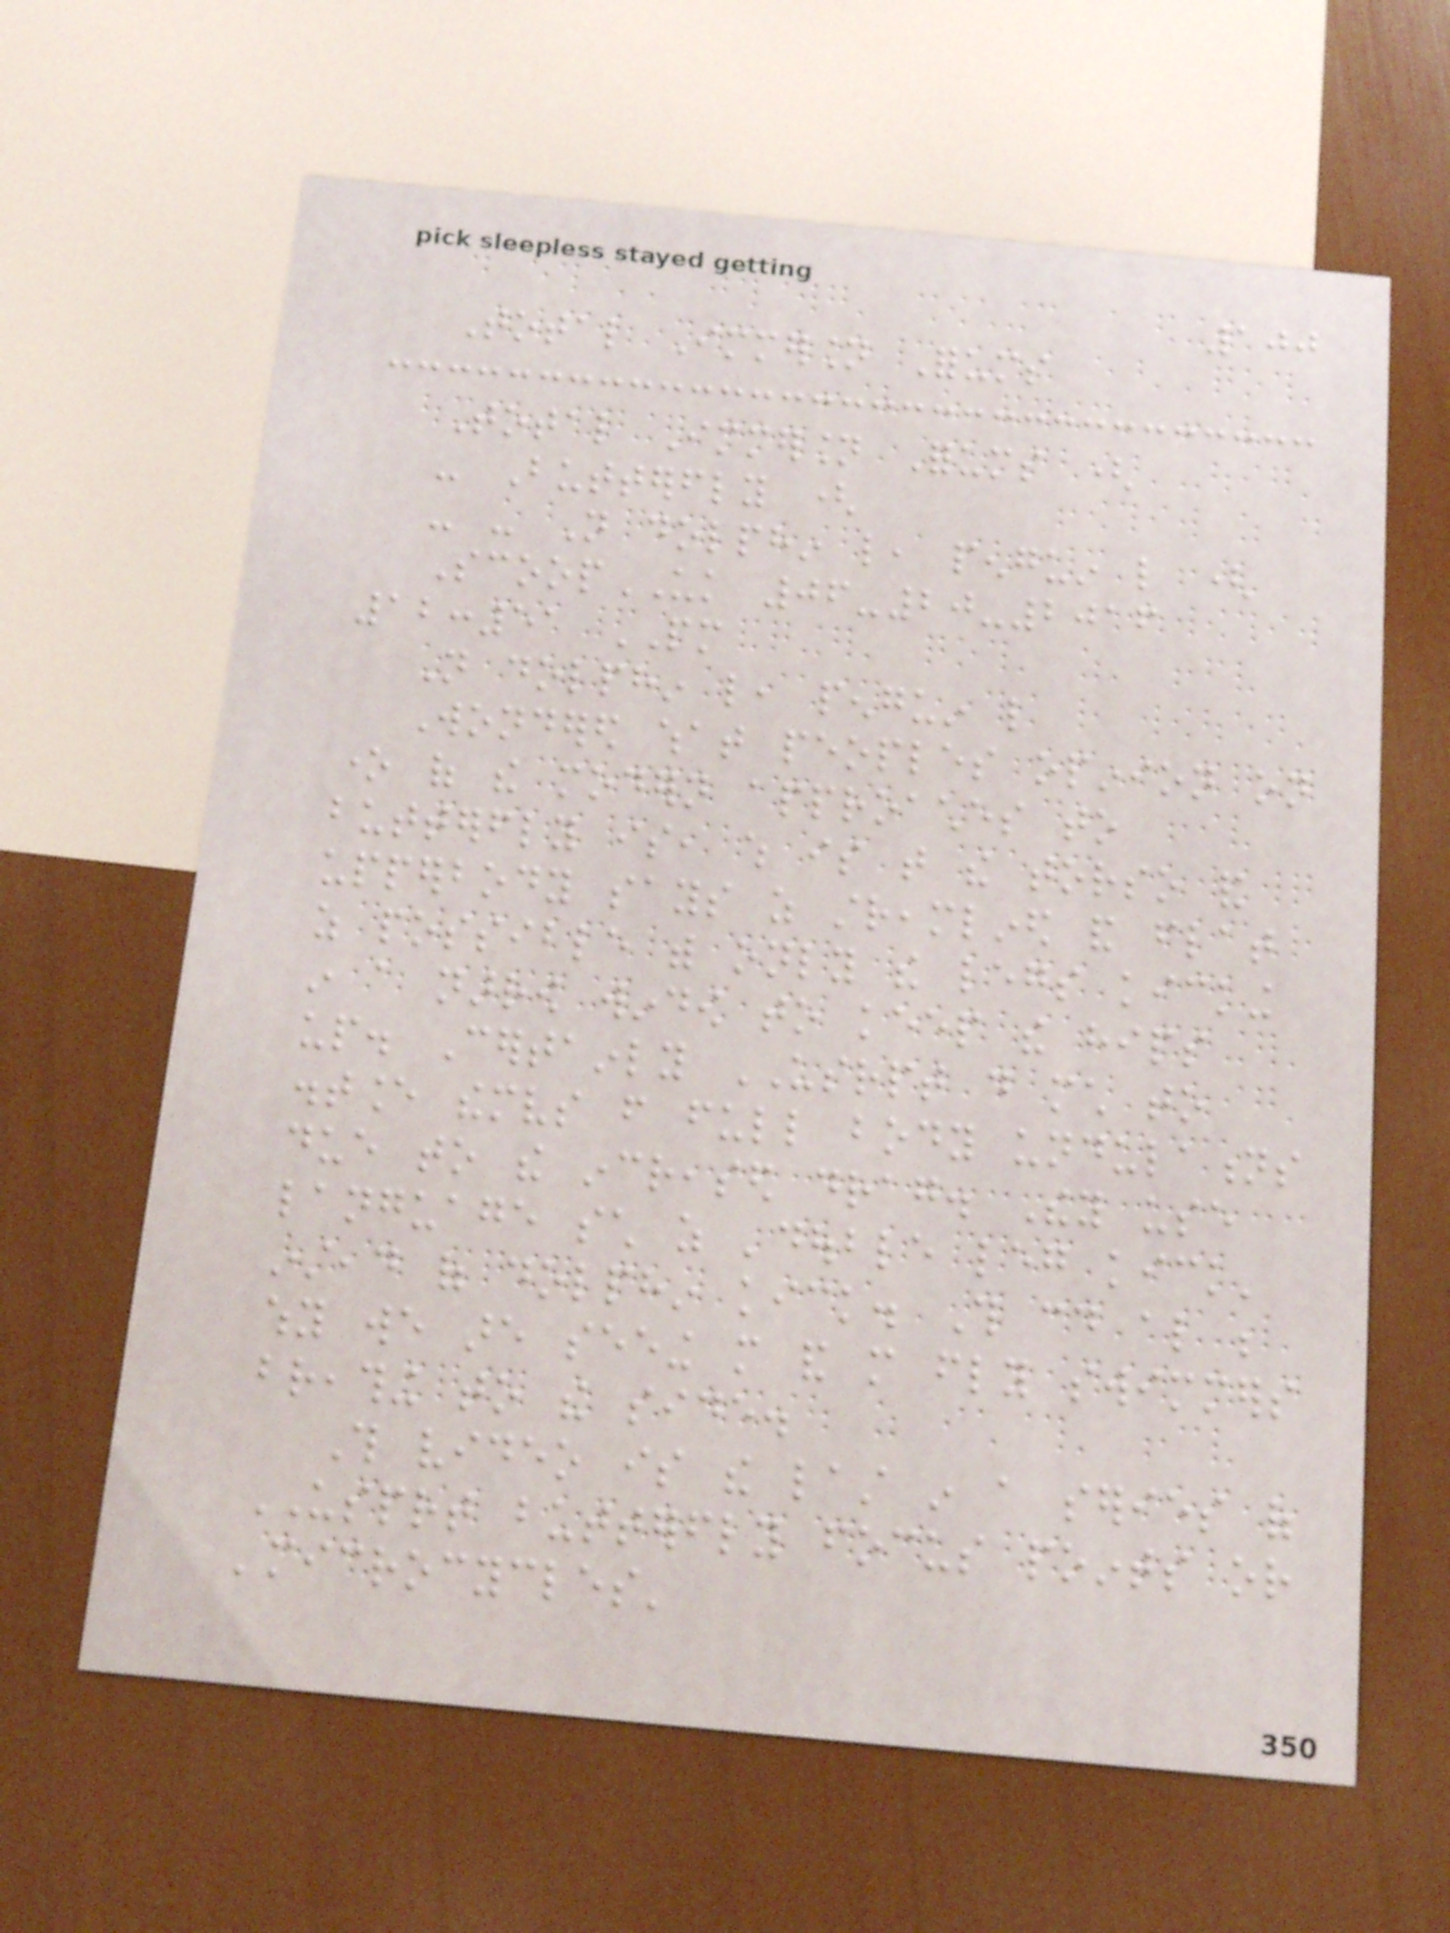100
Total Immersion Forums
Total Immersion Forums (
- Butterfly (
- - Not dolphin like, penguin like (
ScoopUK 06-20-2016
12:51 PM
Not dolphin like, penguin like
Wondered what peoples opinion on
one of the modern approaches to
butterfly is, which is that the torso and
upperbody says as streamlined and flat
as possible with only the legs kicking
in a narrow window to keep the hips
up. Certainly USRPT do much to
distance themselves from full body undulations
due to the increased drag. They use
language such as 'double leg kick'
instead of dolphin kick. This could also be
why we are seeing more and more fly swimmers
breathing to the side.
This video is the last in a series of
USPRT butterfly focus points or
'microcycles'
